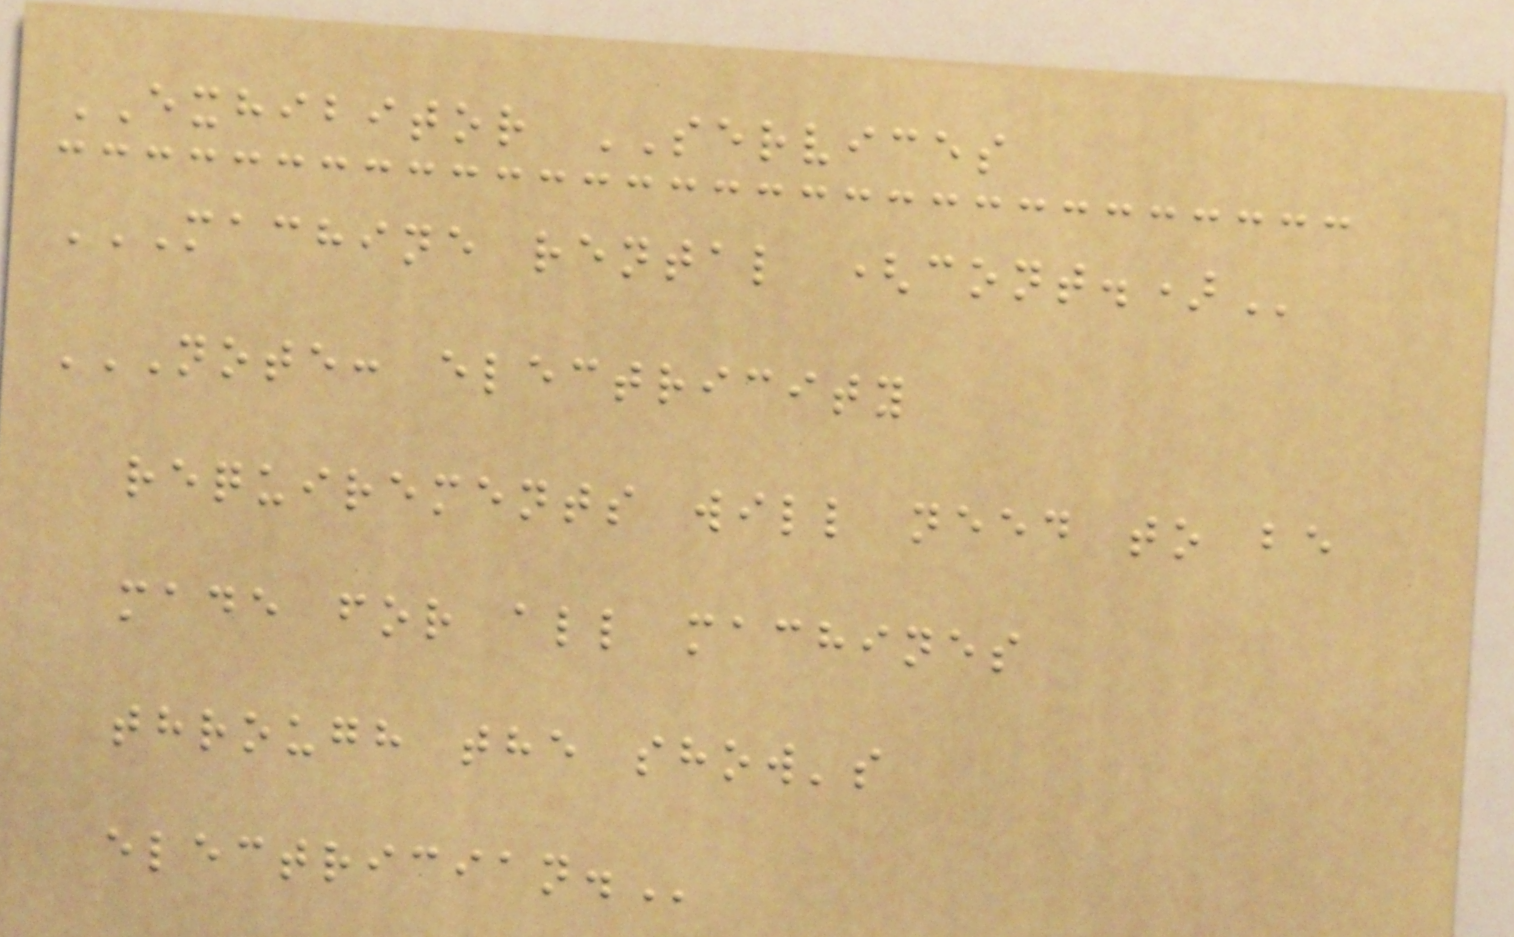EXHIBITOR SERVICES
MACHINE RENTAL (CONT.)
NOTE: ELECTRICITY
REQUIREMENTS WILL NEED TO BE
MADE FOR ALL MACHINES
THROUGH THE SHOW'S
ELECTRICIAN.
